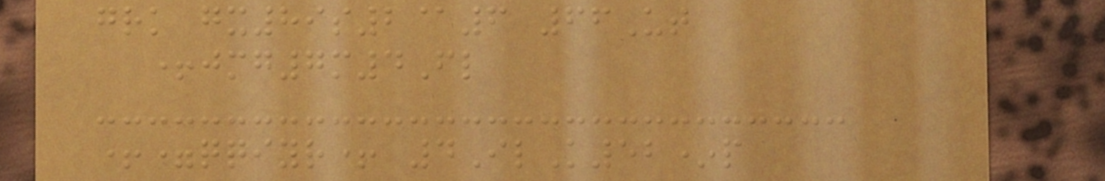grk gx89s2@6 66Ut
+jmg7m4Fl
+=qqiyr+ 4IlK52*p
